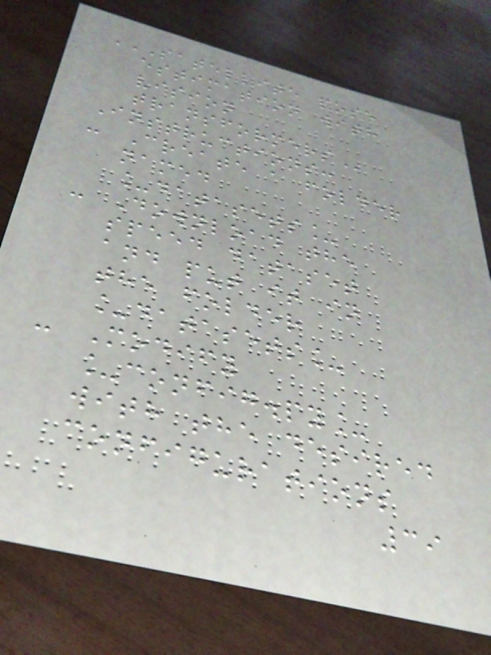SATELLITE POSE
ESTIMATION WITH
VISION
TRANSFORMERS
Instructions:
- Create a folder
named
_datasets_
- Download the
speed dataset
and put it in
the folder
_datasets_
- Modify
_config.py_
with the desired
configurations
39
